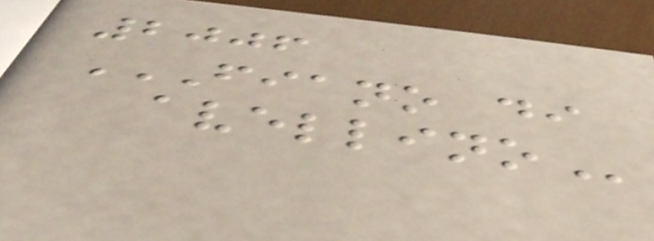2006
FIANO DI
AVELLINO
